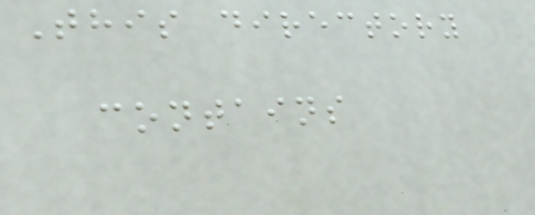This directory
contains
